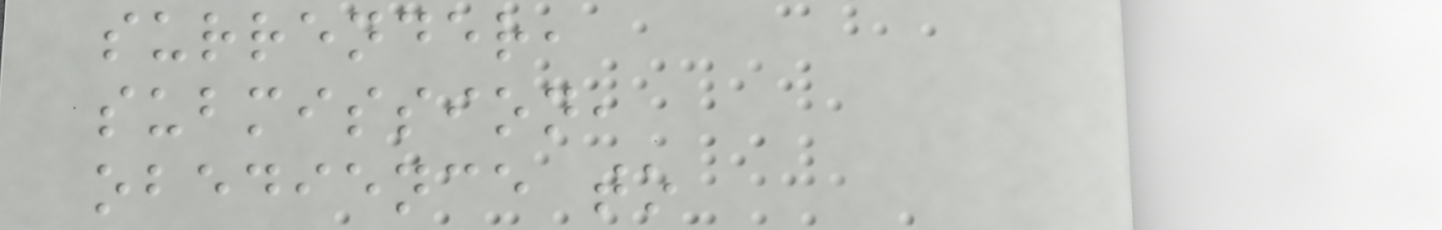surrender,
submission,
obedience to
